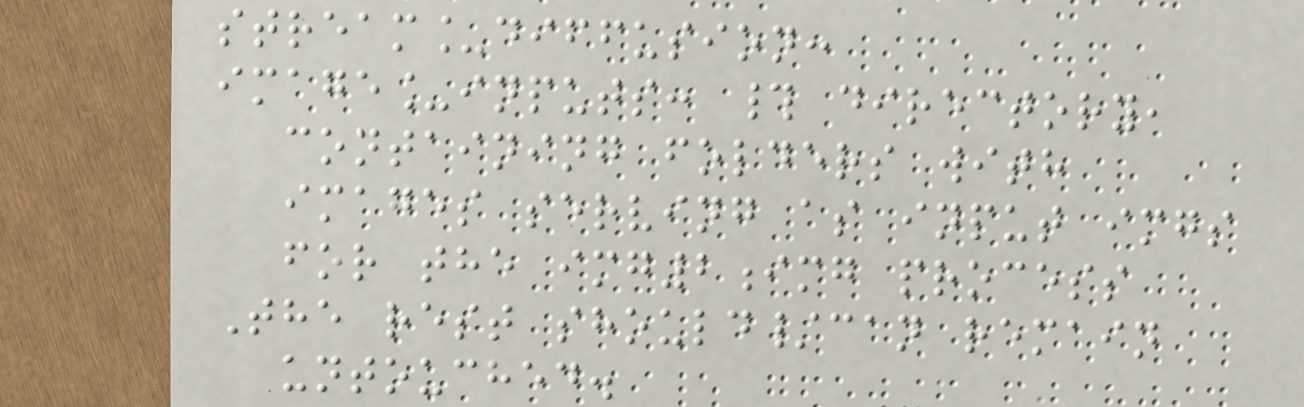stream_diffusion:
image_inputs: # directory,
containing folders with
images serving as input imgs
for the img2img process
The rest should/can remain
untouched.
